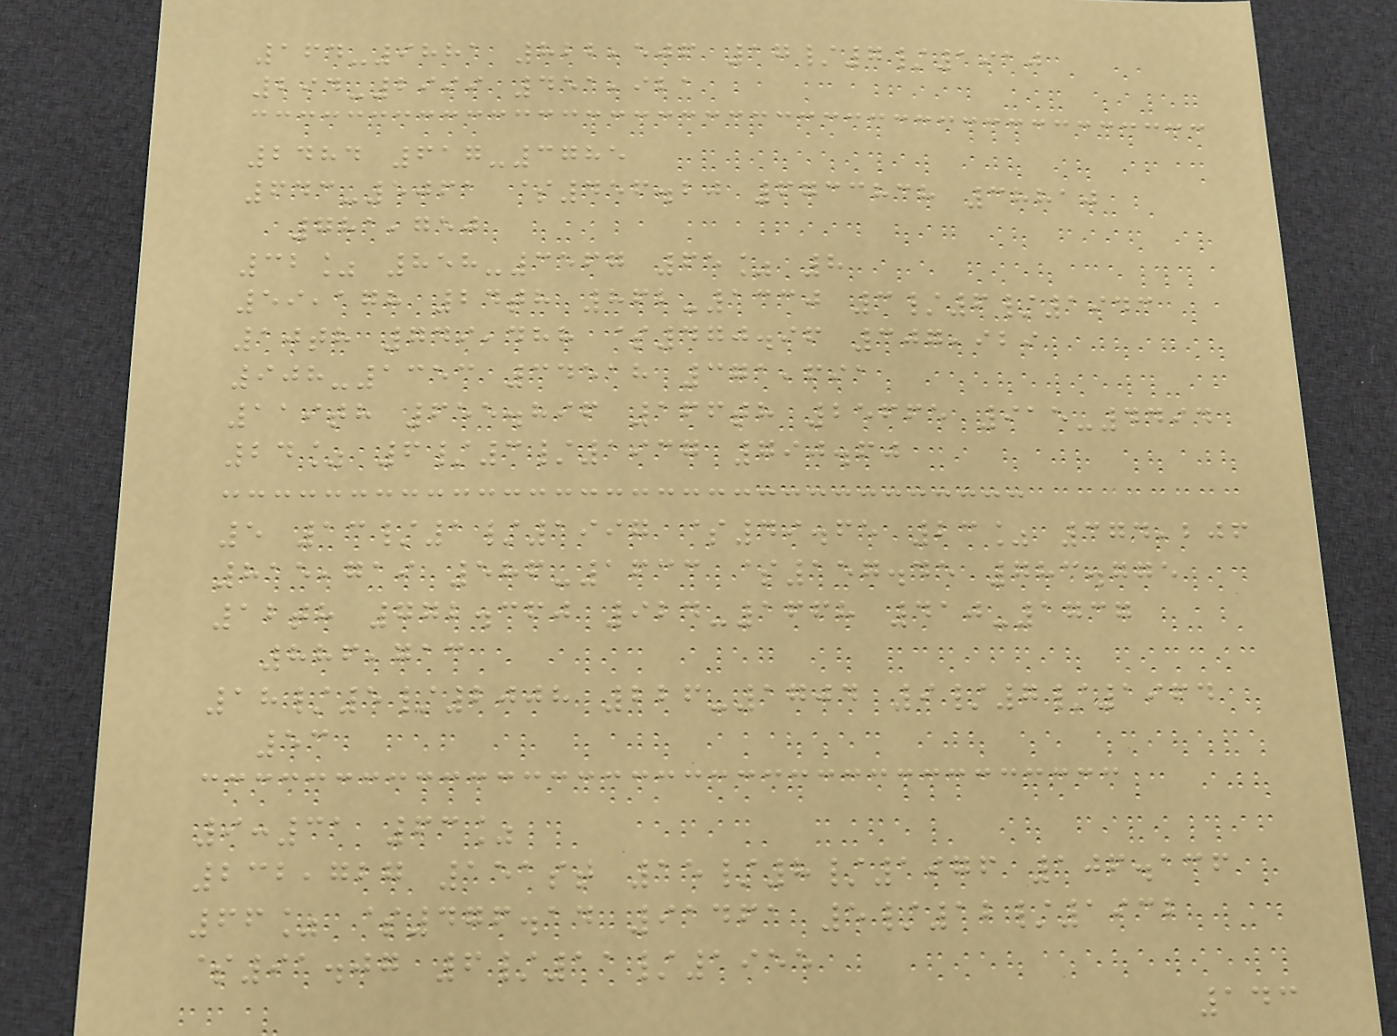164-9881 822,506 17/7/1910
294-2999 451,921
2484 617-3785
643-5061 $456.20 6733838 38810
781,750
32% 858-3567 65% 8
59,178 24th 862-1330 3/6/1943
10th 749,488 $470.96 307,929
908-1353 34518 371,691
119th 655.896 166th 25665 915-4494
24% 6/3/1937 790.60
5 13/1/1997 $49.65 23% 374,206
815,719 586-1633 $157.45 783.775
12th 772.360 924-1668 410-1737
886,713
18/5/2008 226-1704 9/7/1964
53
9:31 63%
232,727 151st 15/8/1976 106.136
66% $476.14 91461 5/12/1932
$91.07 6/11/1955
143
